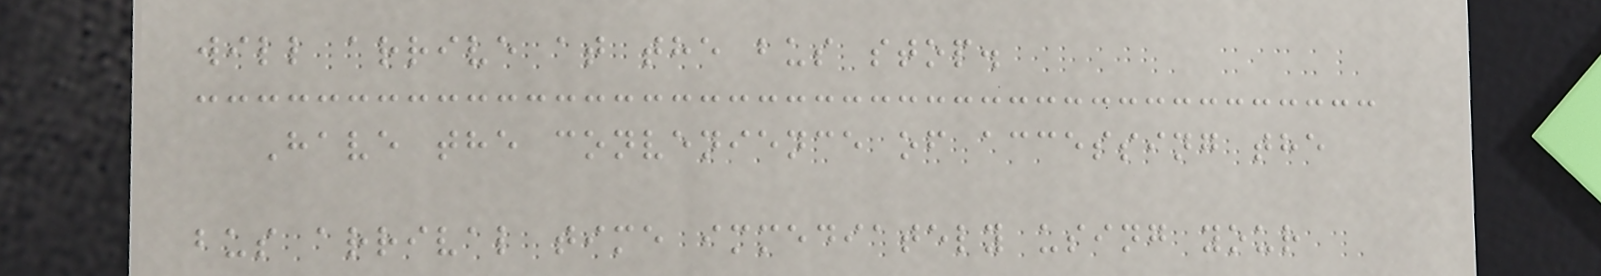will arrive at the bus stop.
Have the convenience of accessing the
bus arrival time immediately using your
